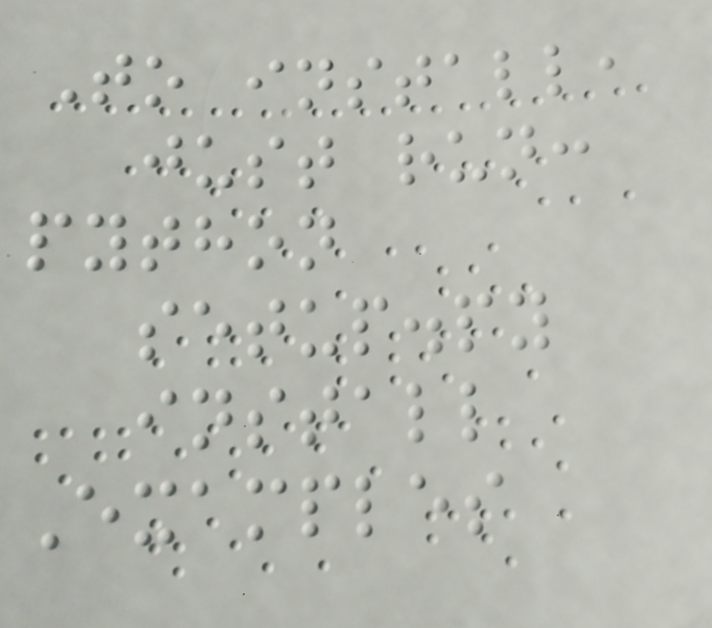To install,
just run:
python
setup.py
install
Examples
